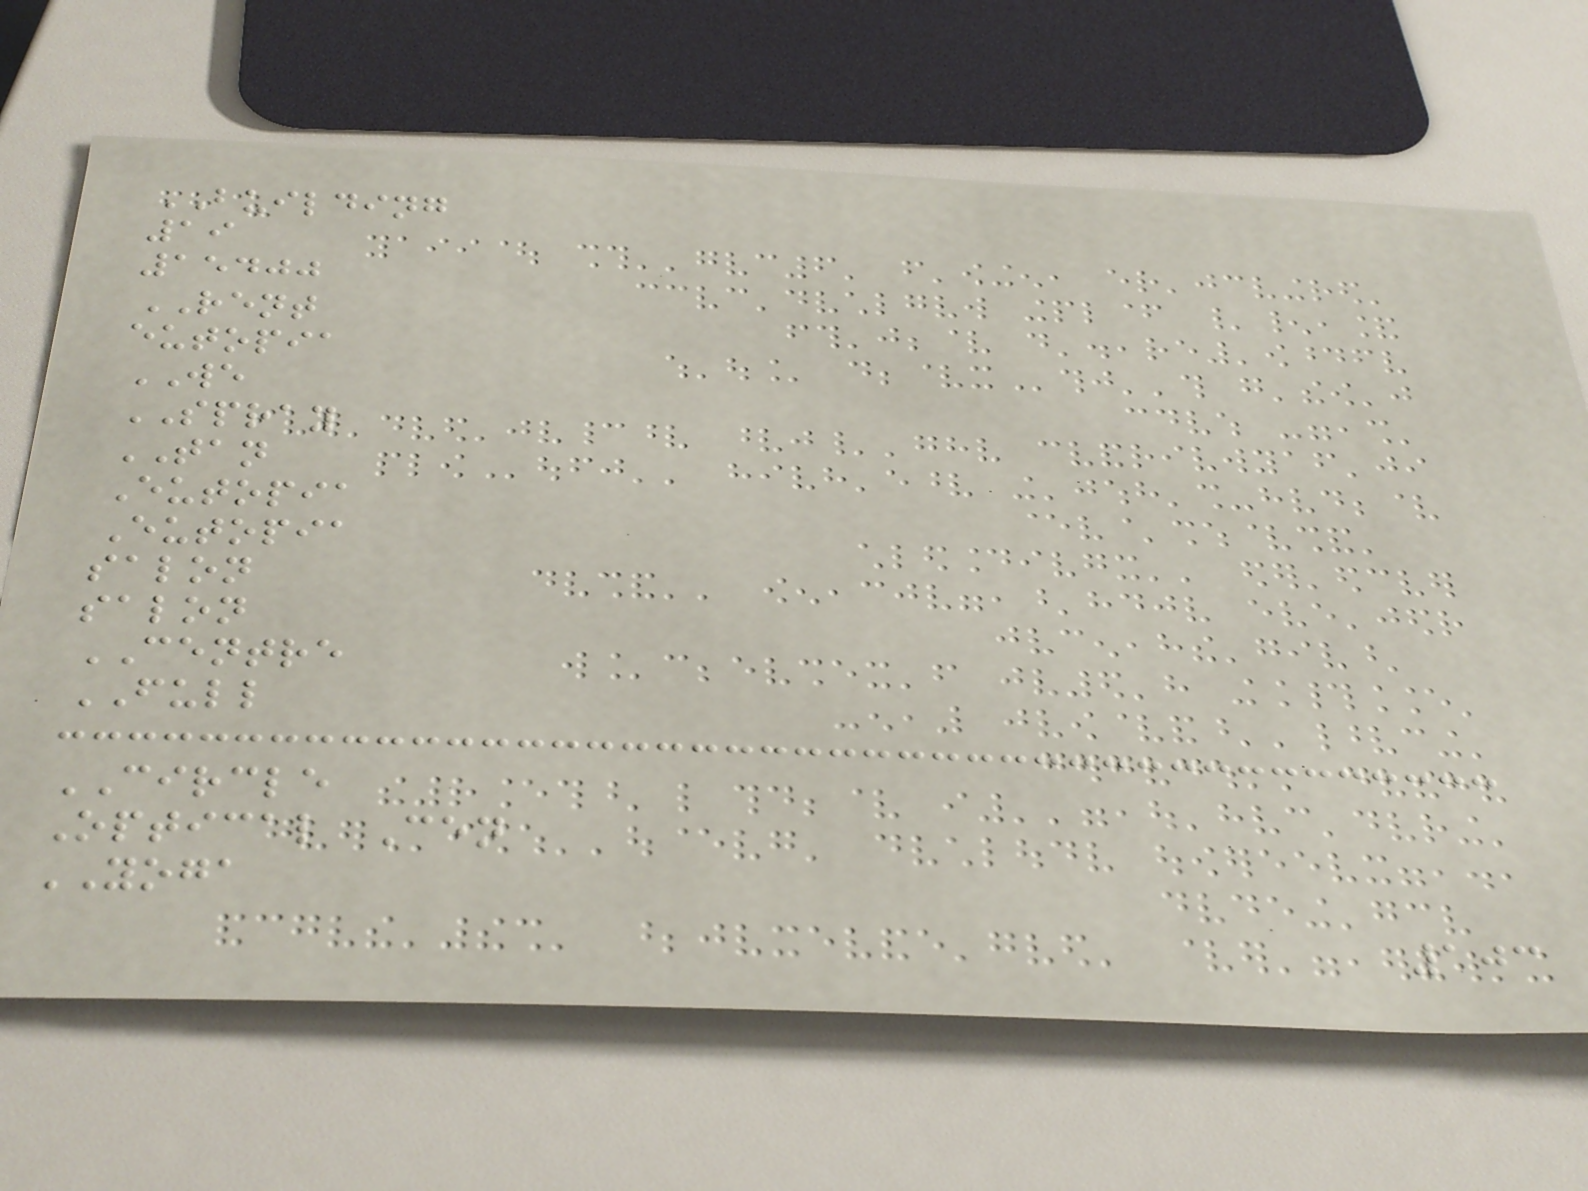BUILDING
19
15400
RENT
eutopia
WE
SPRAY
TAN
Eutopia
Eutopia
salon
salon
CENTRE
FULL
CIRCLE
Optical Cen
YOGA
103
